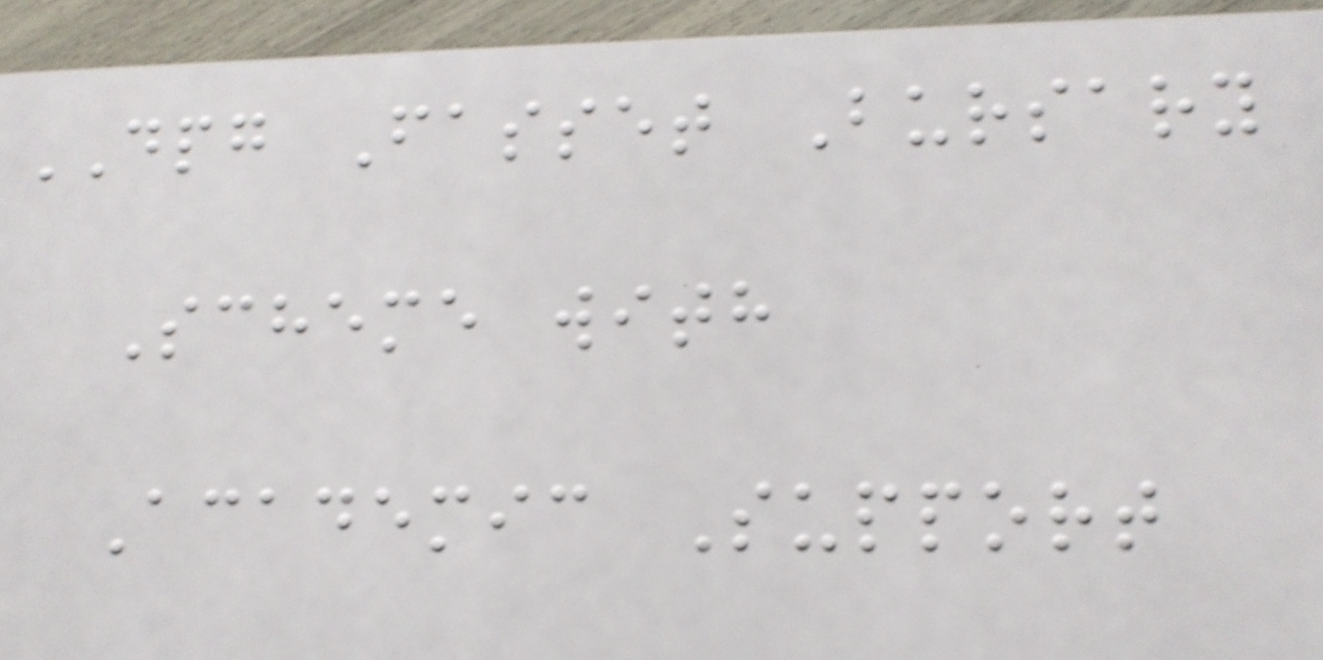DPG Fasset Bursary
Scheme with
Academic Support
